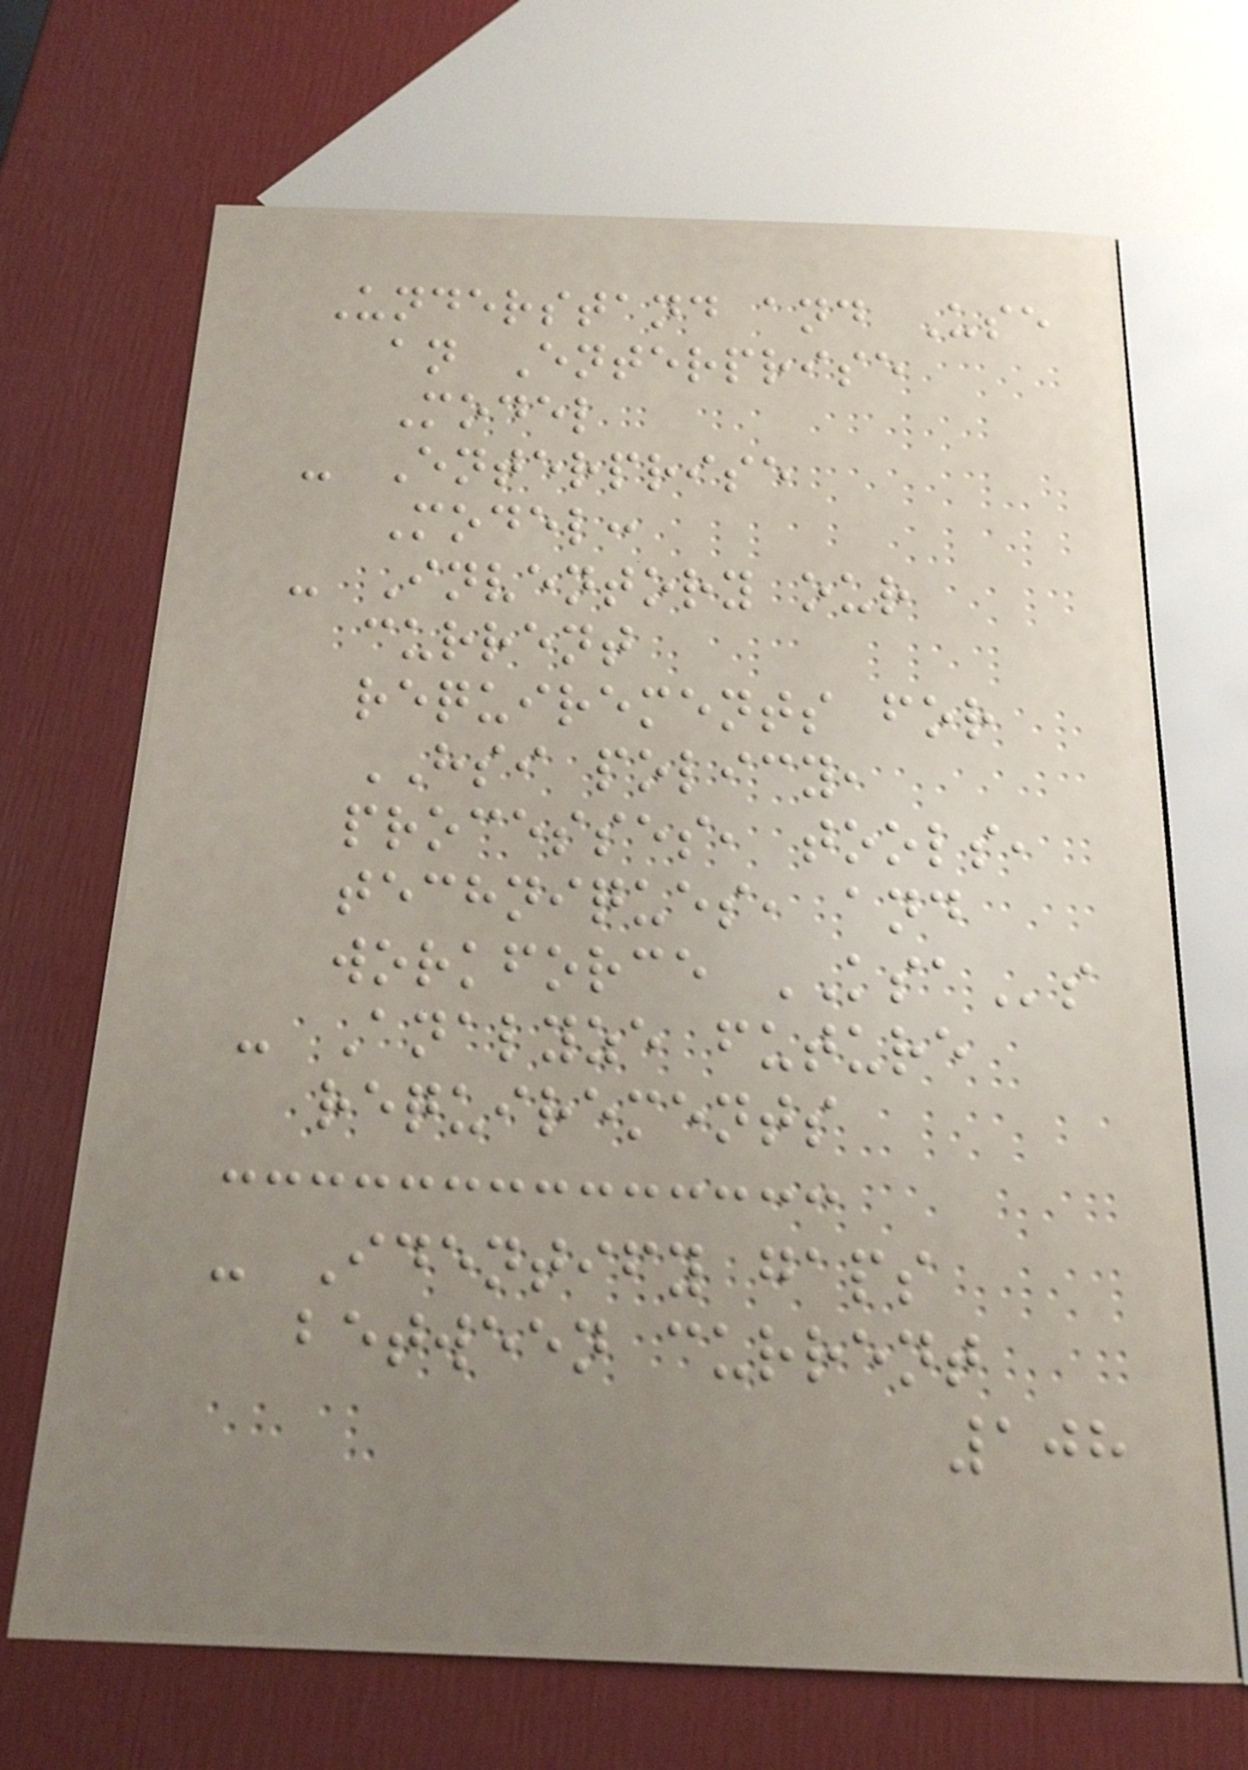Understand and Use
an Enterprise
Model
- Enterprise
Model:
- Inventory our
current
requirements for
HSI policy,
processes, tools,
techniques, and
workforce KSAs
- Analyze future
requirements
- Identify gaps
between current
108
